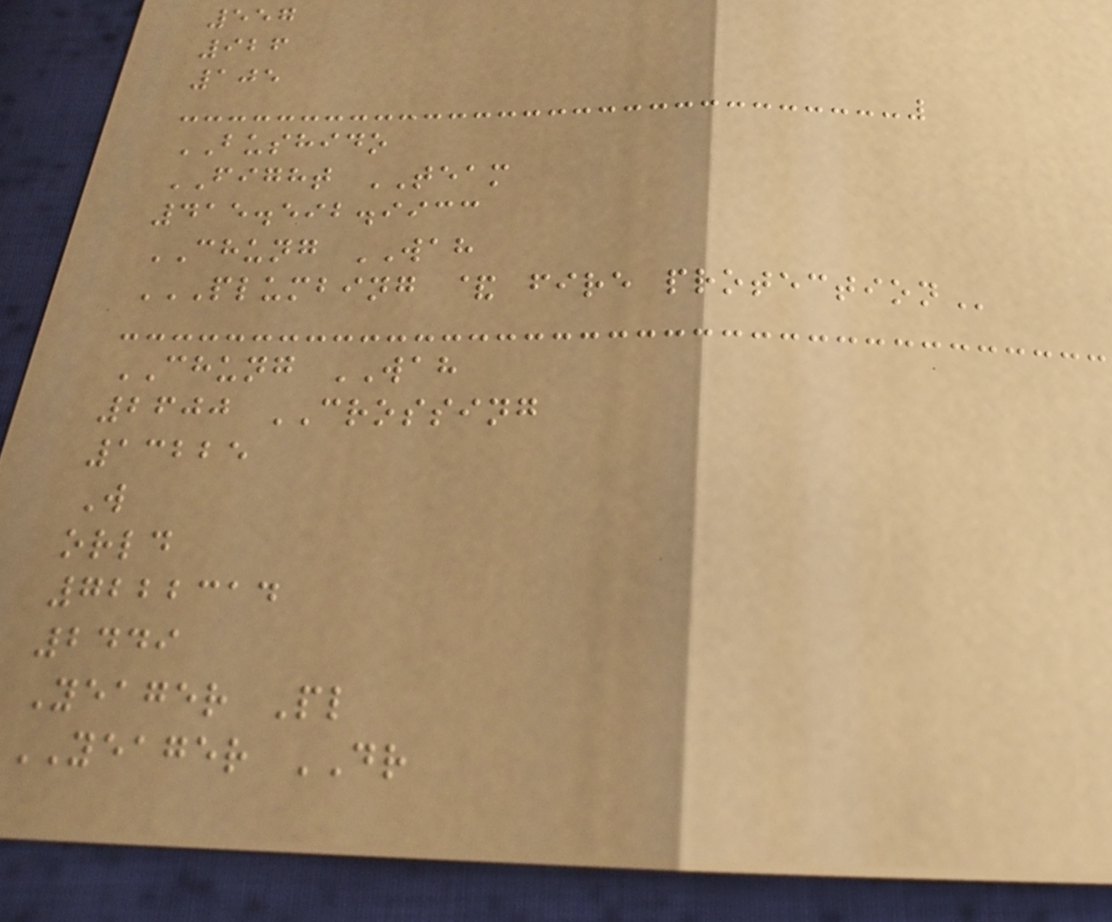557
926
105
BUSHIDO
FIGHT TEAM
415.592.9933
CHUNG WAH
PLUMBING & FIRE PROTECTION
CHUNG WAH
2600 CROSSING
13225
W
orld
7222314
2449
Yeager Pl
YEAGER DR
